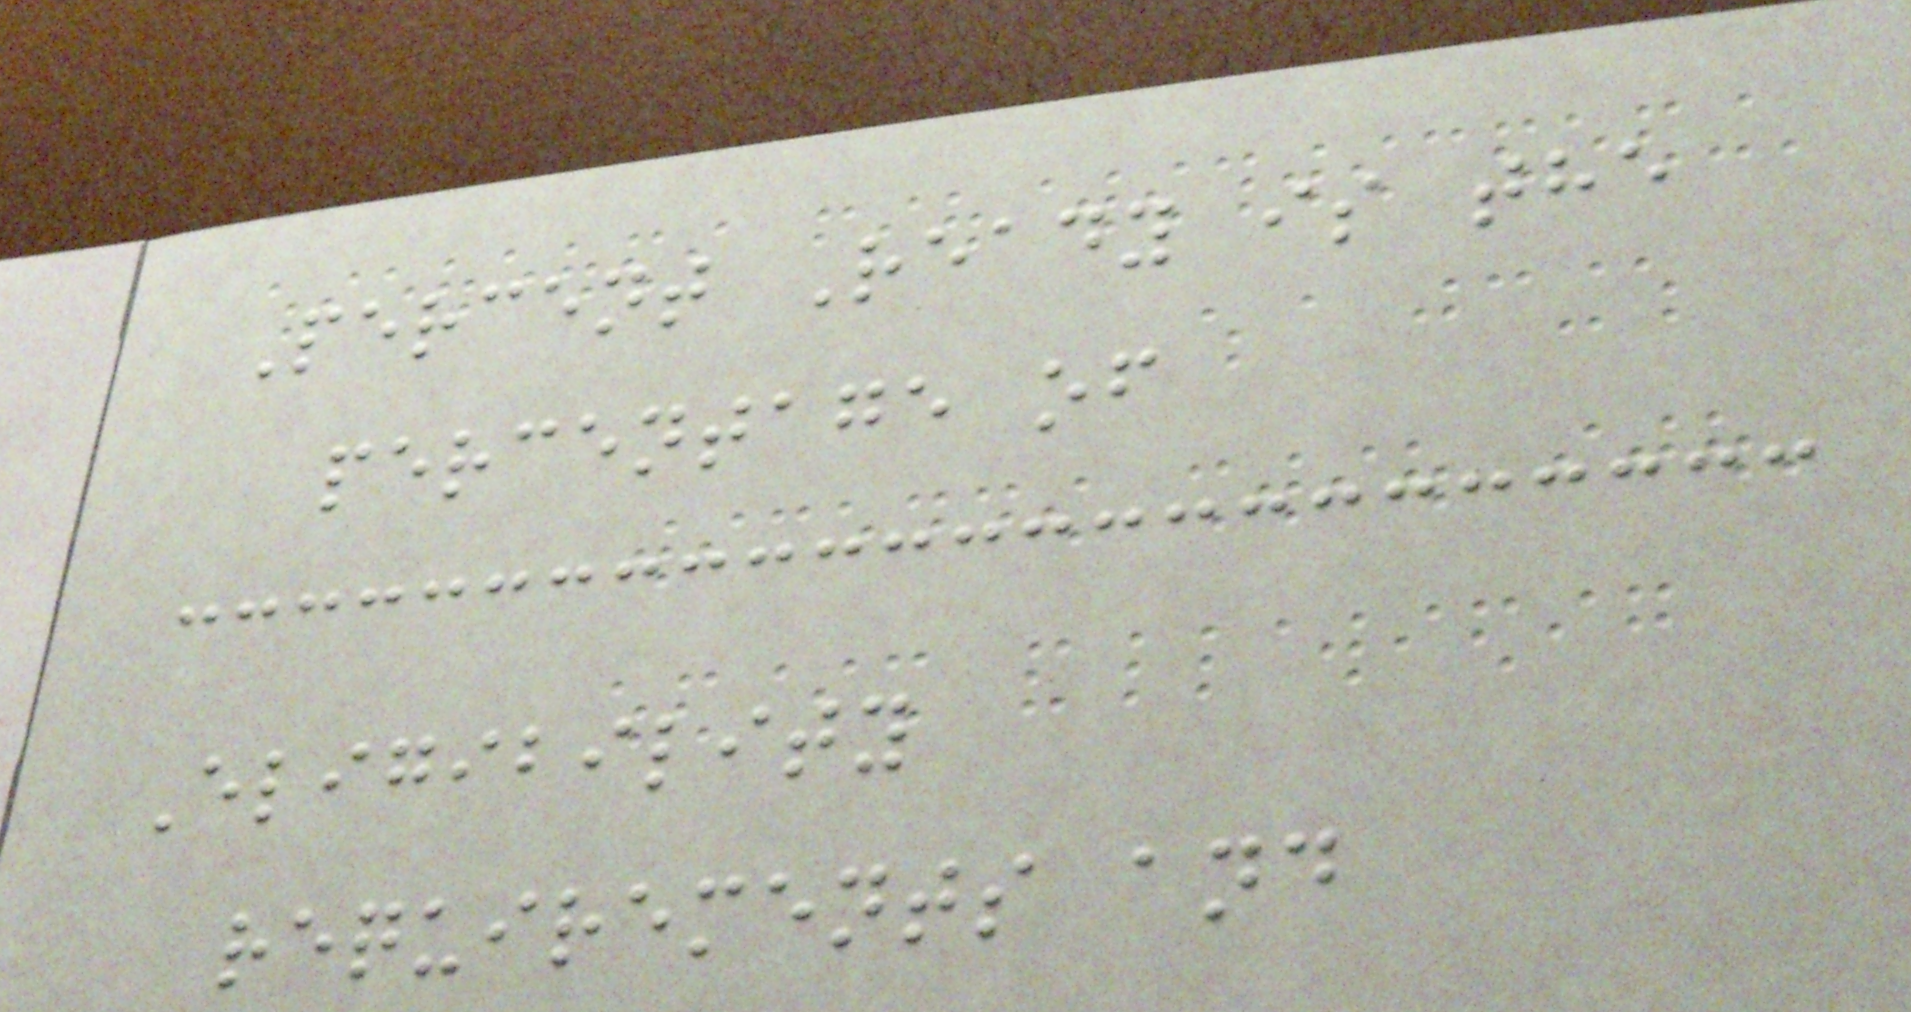Percent Ready is the
percentage of
Eligibility
requirements and
